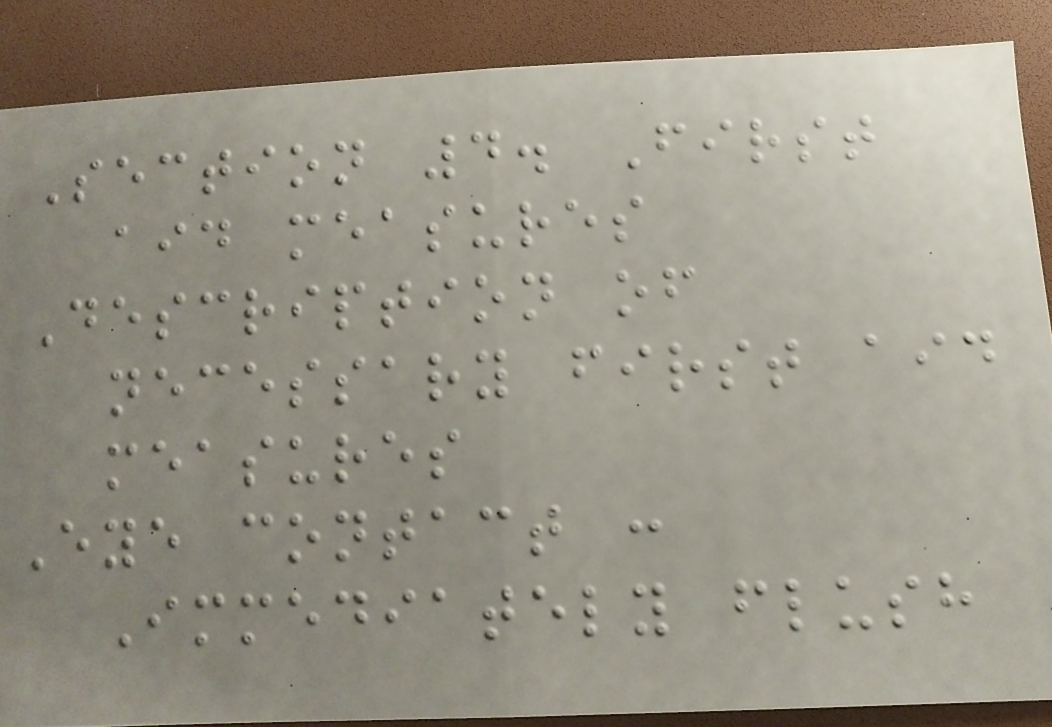Section 4. First
aid measures
Description of
necessary first aid
measures
Eye contact :
Immediately flush
